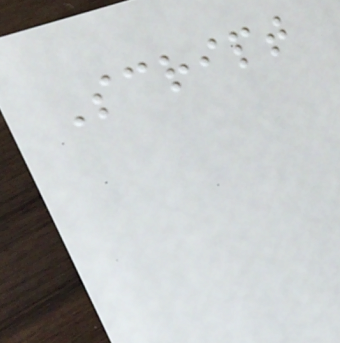Script
